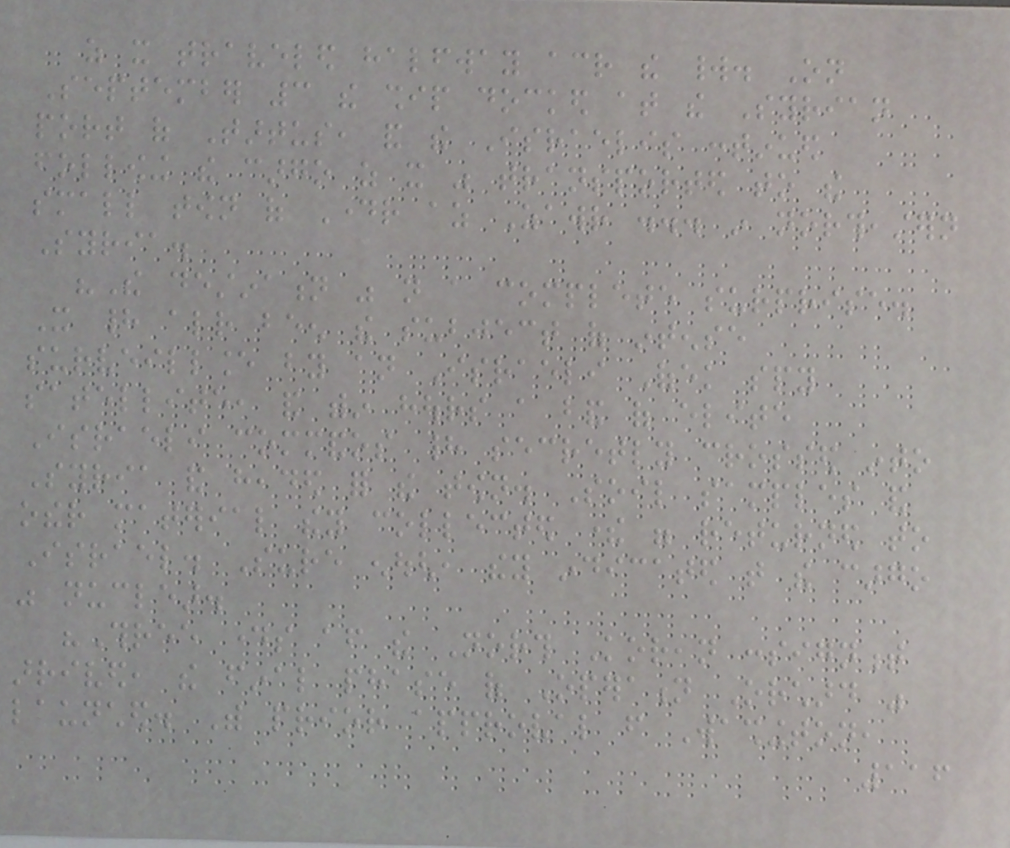as it traveled halfway across the world. On
September 3 the ship docked at the Syrian
port of Tartus, and the Israelis continued
following the cargo as it was transported to the
small town of Dayr az Zawr ... in northeastern
Syria.
"The destination was not a complete surprise.
It had already been the subject of intense
surveillance by an Israeli Ofek spy
satellite, and within hours a band of elite
Israeli commandos had secretly crossed into
Syria and headed for the town. Soil samples and
other material they collected there were returned to
Israel. Sure enough, they indicated that the cargo
was nuclear.
"Three days after the North Korean consignment
arrived, the final phase of Operation Orchard was
launched. With prior approval from Washington,
116
